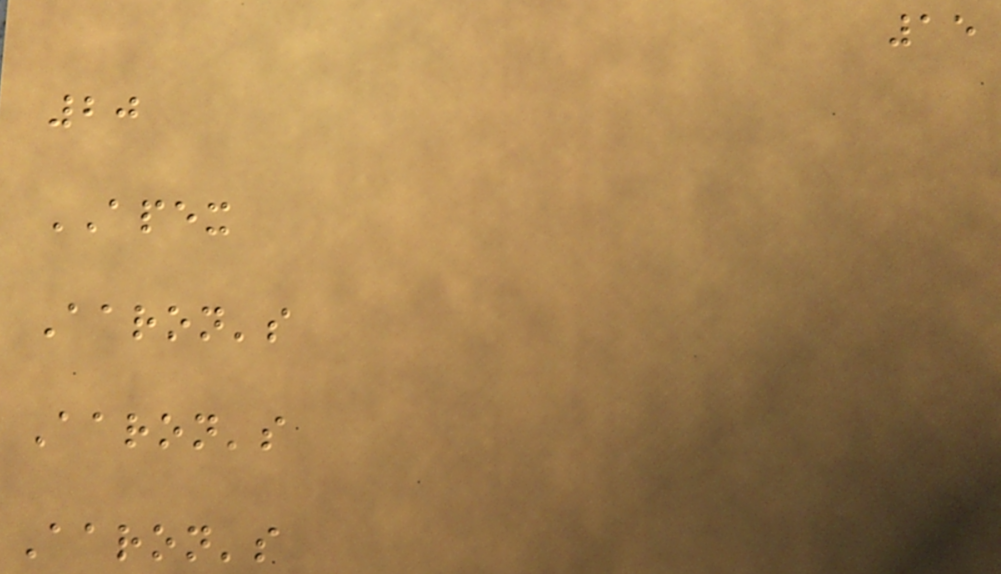15
20
APEX
Aaron's
Aaron's
Aaron's
